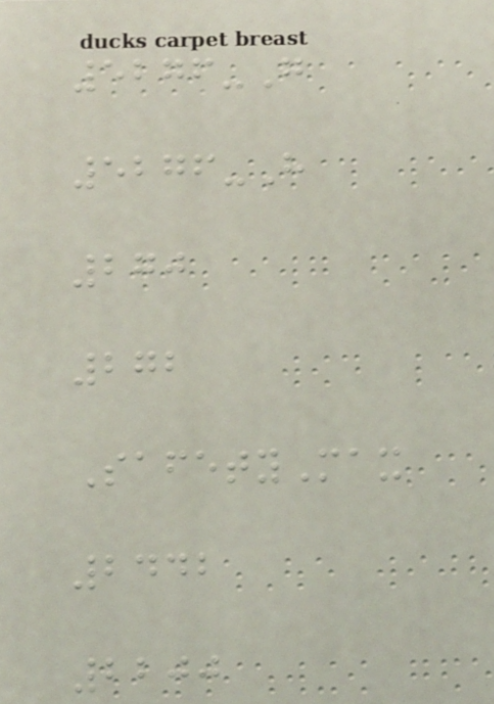5276-G
5276-H
270
272
SafetyMax
2442
2200
